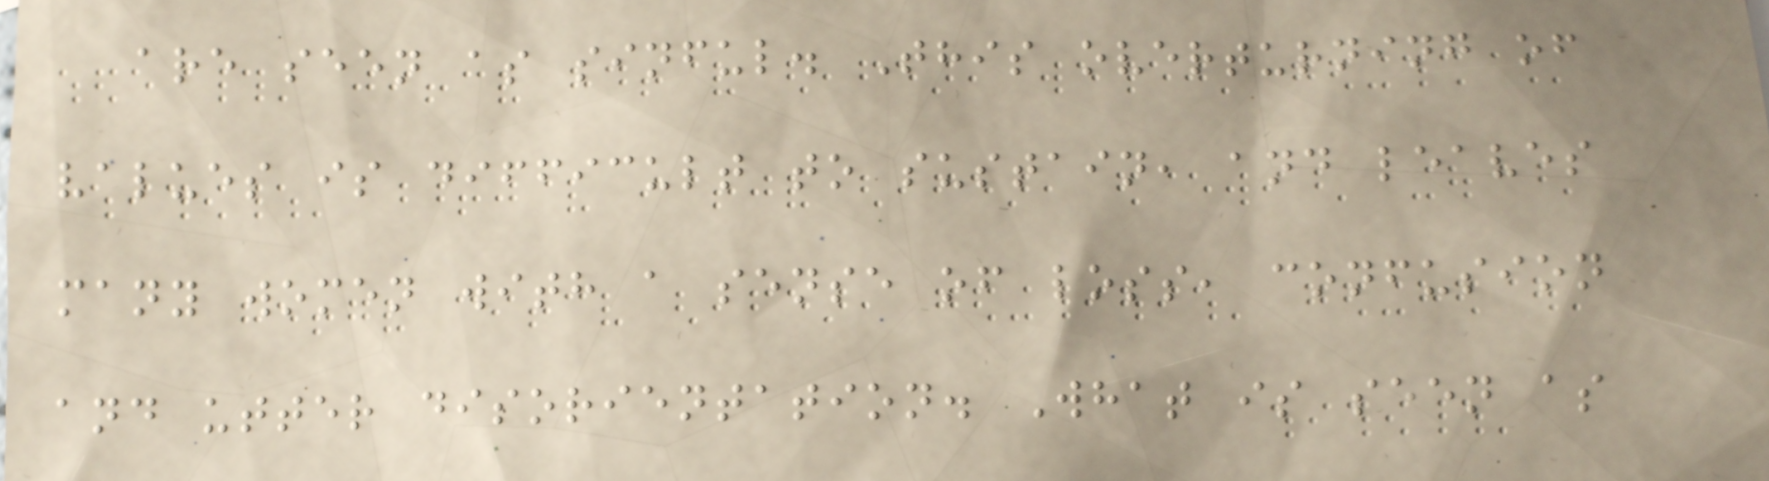are seen as sinful. This overturning of
values is difficult to sustain, and leaves
many women with a sense of loss, confusion
and utter disorientation. What is seen as
